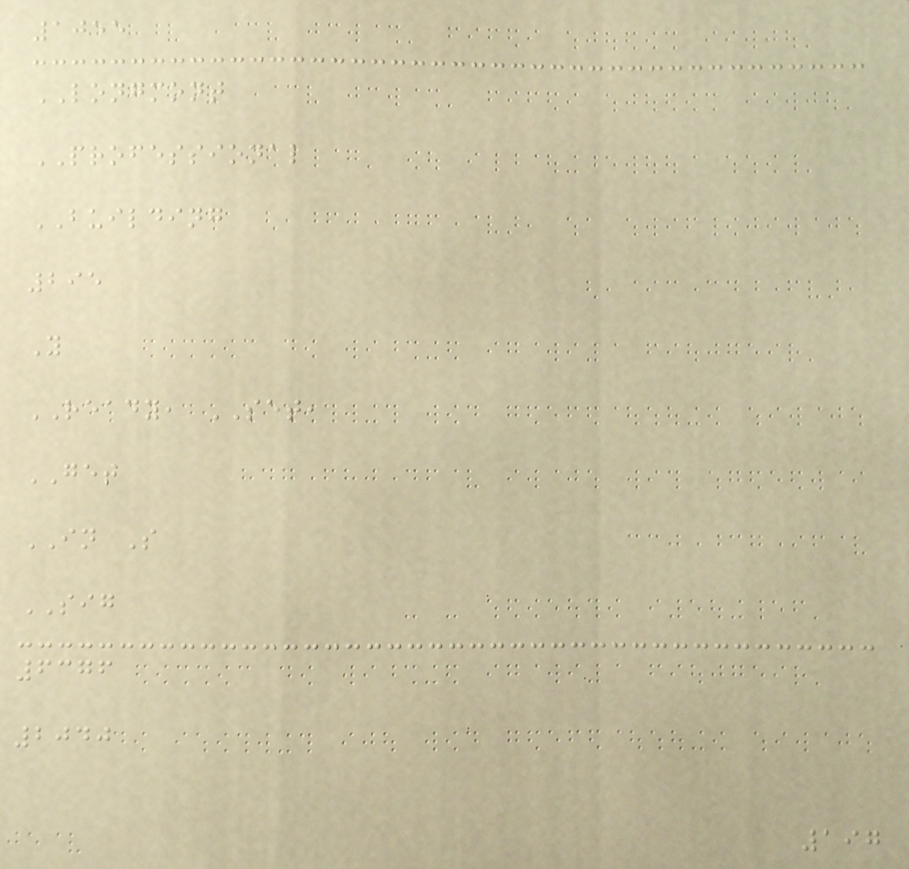1055
LONGMONT
PROFESSIONAL
BUILDING
295
Y
READY, SET,
GET
IN S
SIG
6376
2040
197
